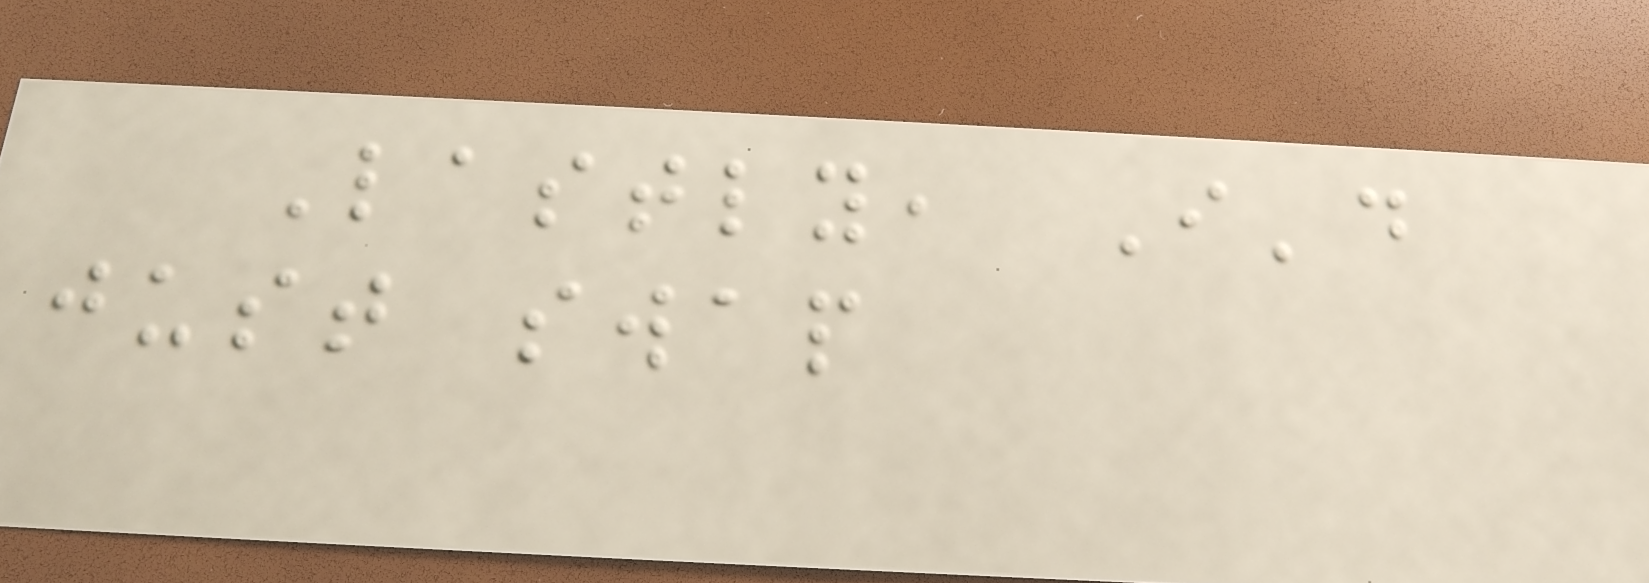Lastly, I'd
just swap
